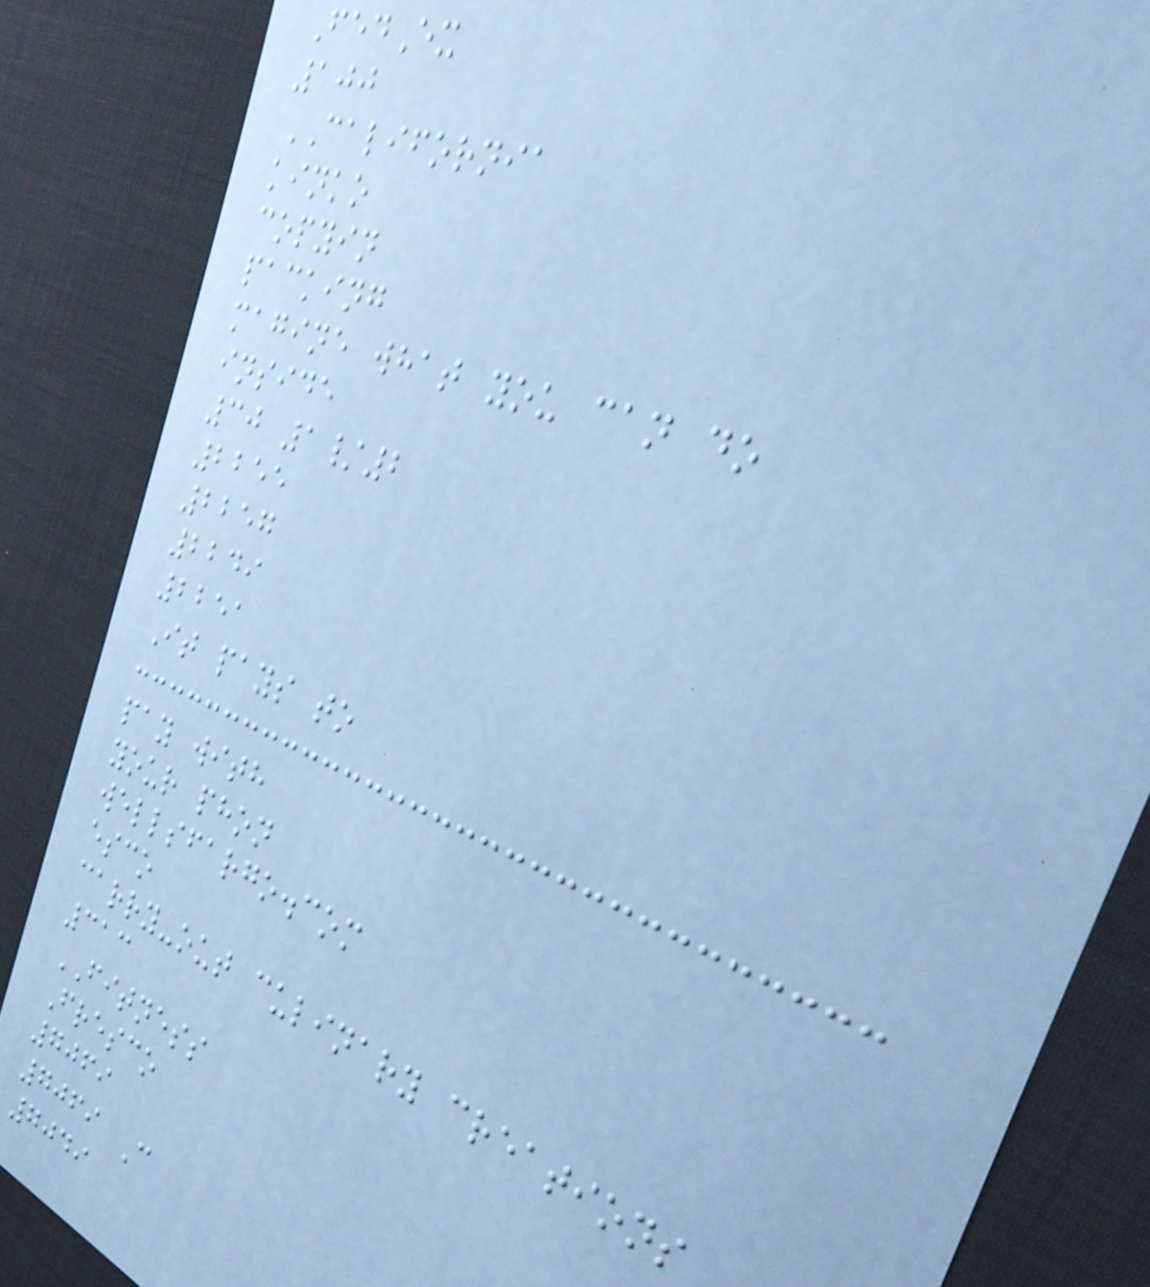FedEx
100
CALIFORNIA
kinko
copyin
packing
magine what you can do
inside
30 1/2
2255
2257
2249
2251
It pays to
pay with
your phon
wellsfargo.com
esco
carry-out culinary creations
313
FITNESS
Fresco
7069
7069 C
7049
